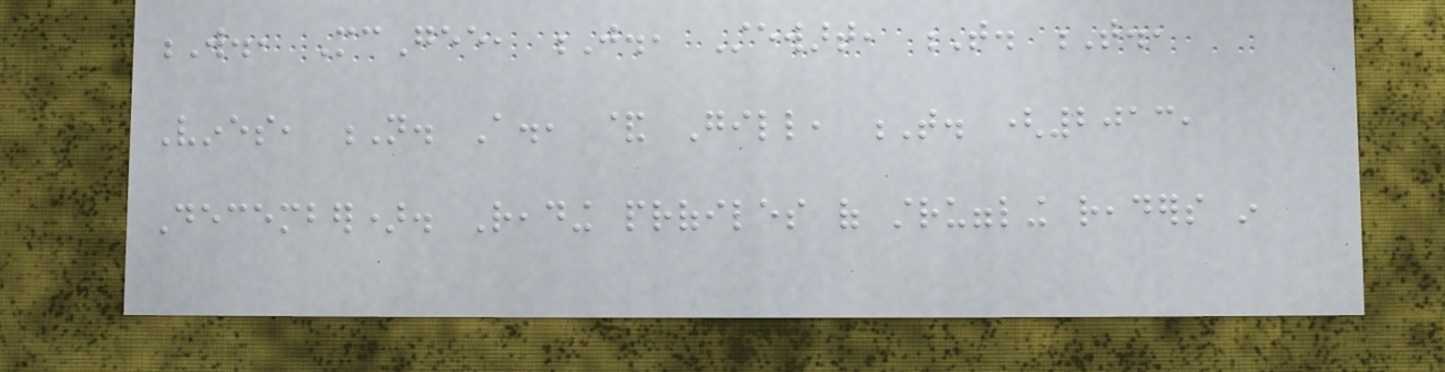W., McGee, J., Stewart, T. T.,
Vines, N. A., & Gill, T. (2013,
December). Reading profiles of struggling readers in
